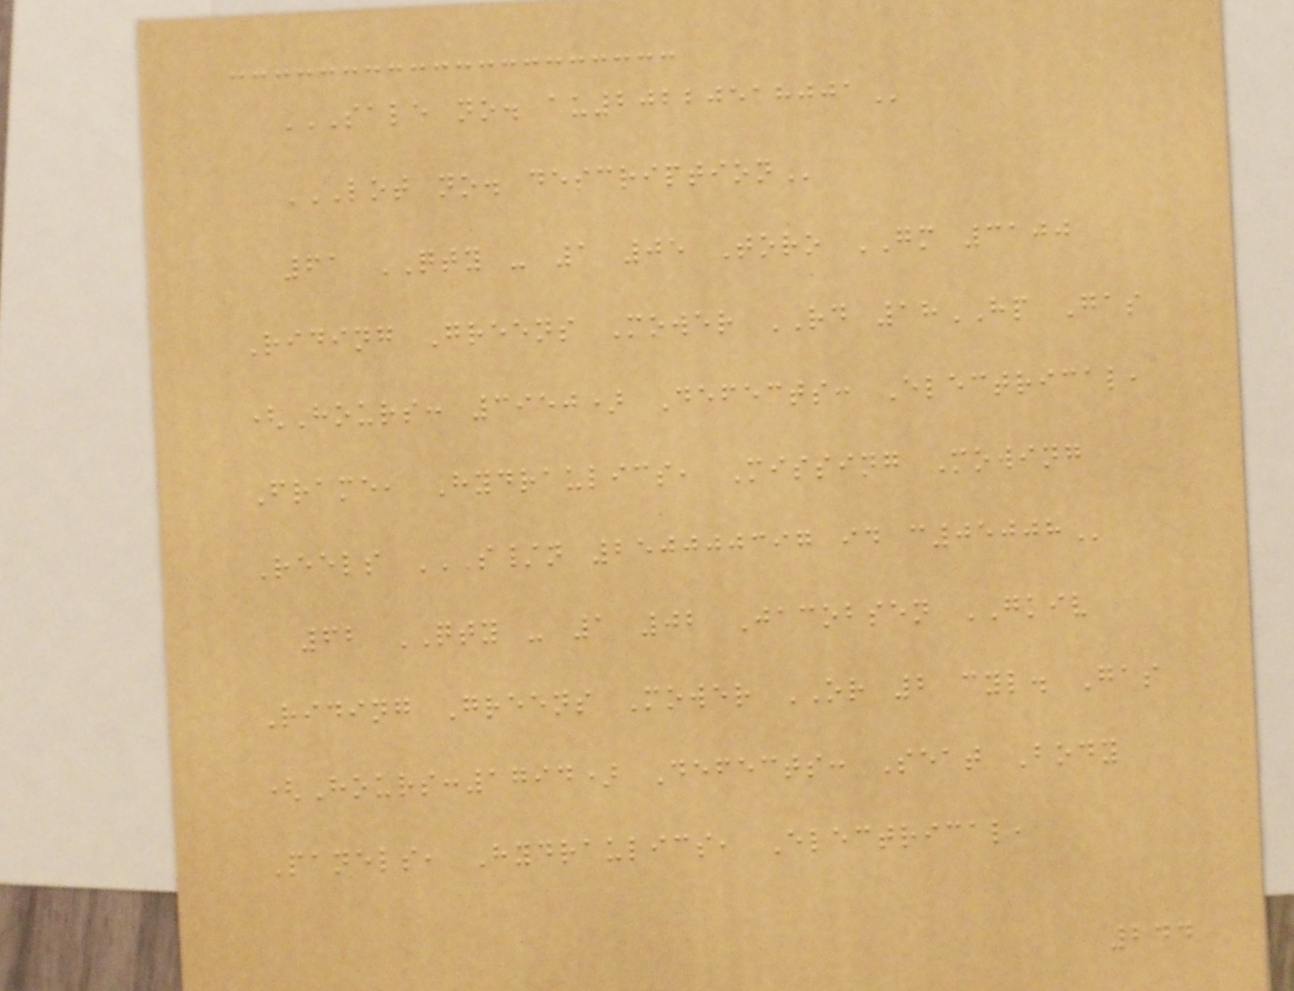SALE NO. AU20220518001
LOT NO. DESCRIPTION
61 QTY - 1 05 Toro GM 3100
Riding Greens Mower RD 18HP Gas
(Hours: 3950) Defects: Electrical,
Frame, Hydraulics, Missing Mowing
Reels S/N 250000397 ID C05008
62 QTY - 1 02 Jacobsen GKIV
Riding Greens Mower OR 2 cyl. Gas
(Hours:1794) Defects: Seat Body
Panels, Hydraulics, Electrical,
244
